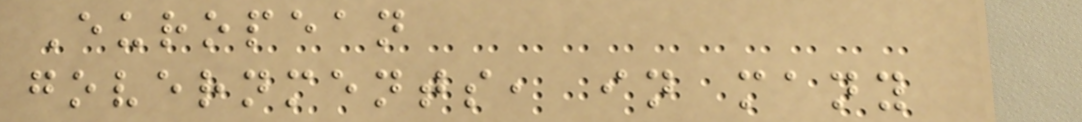European
governments, in many
